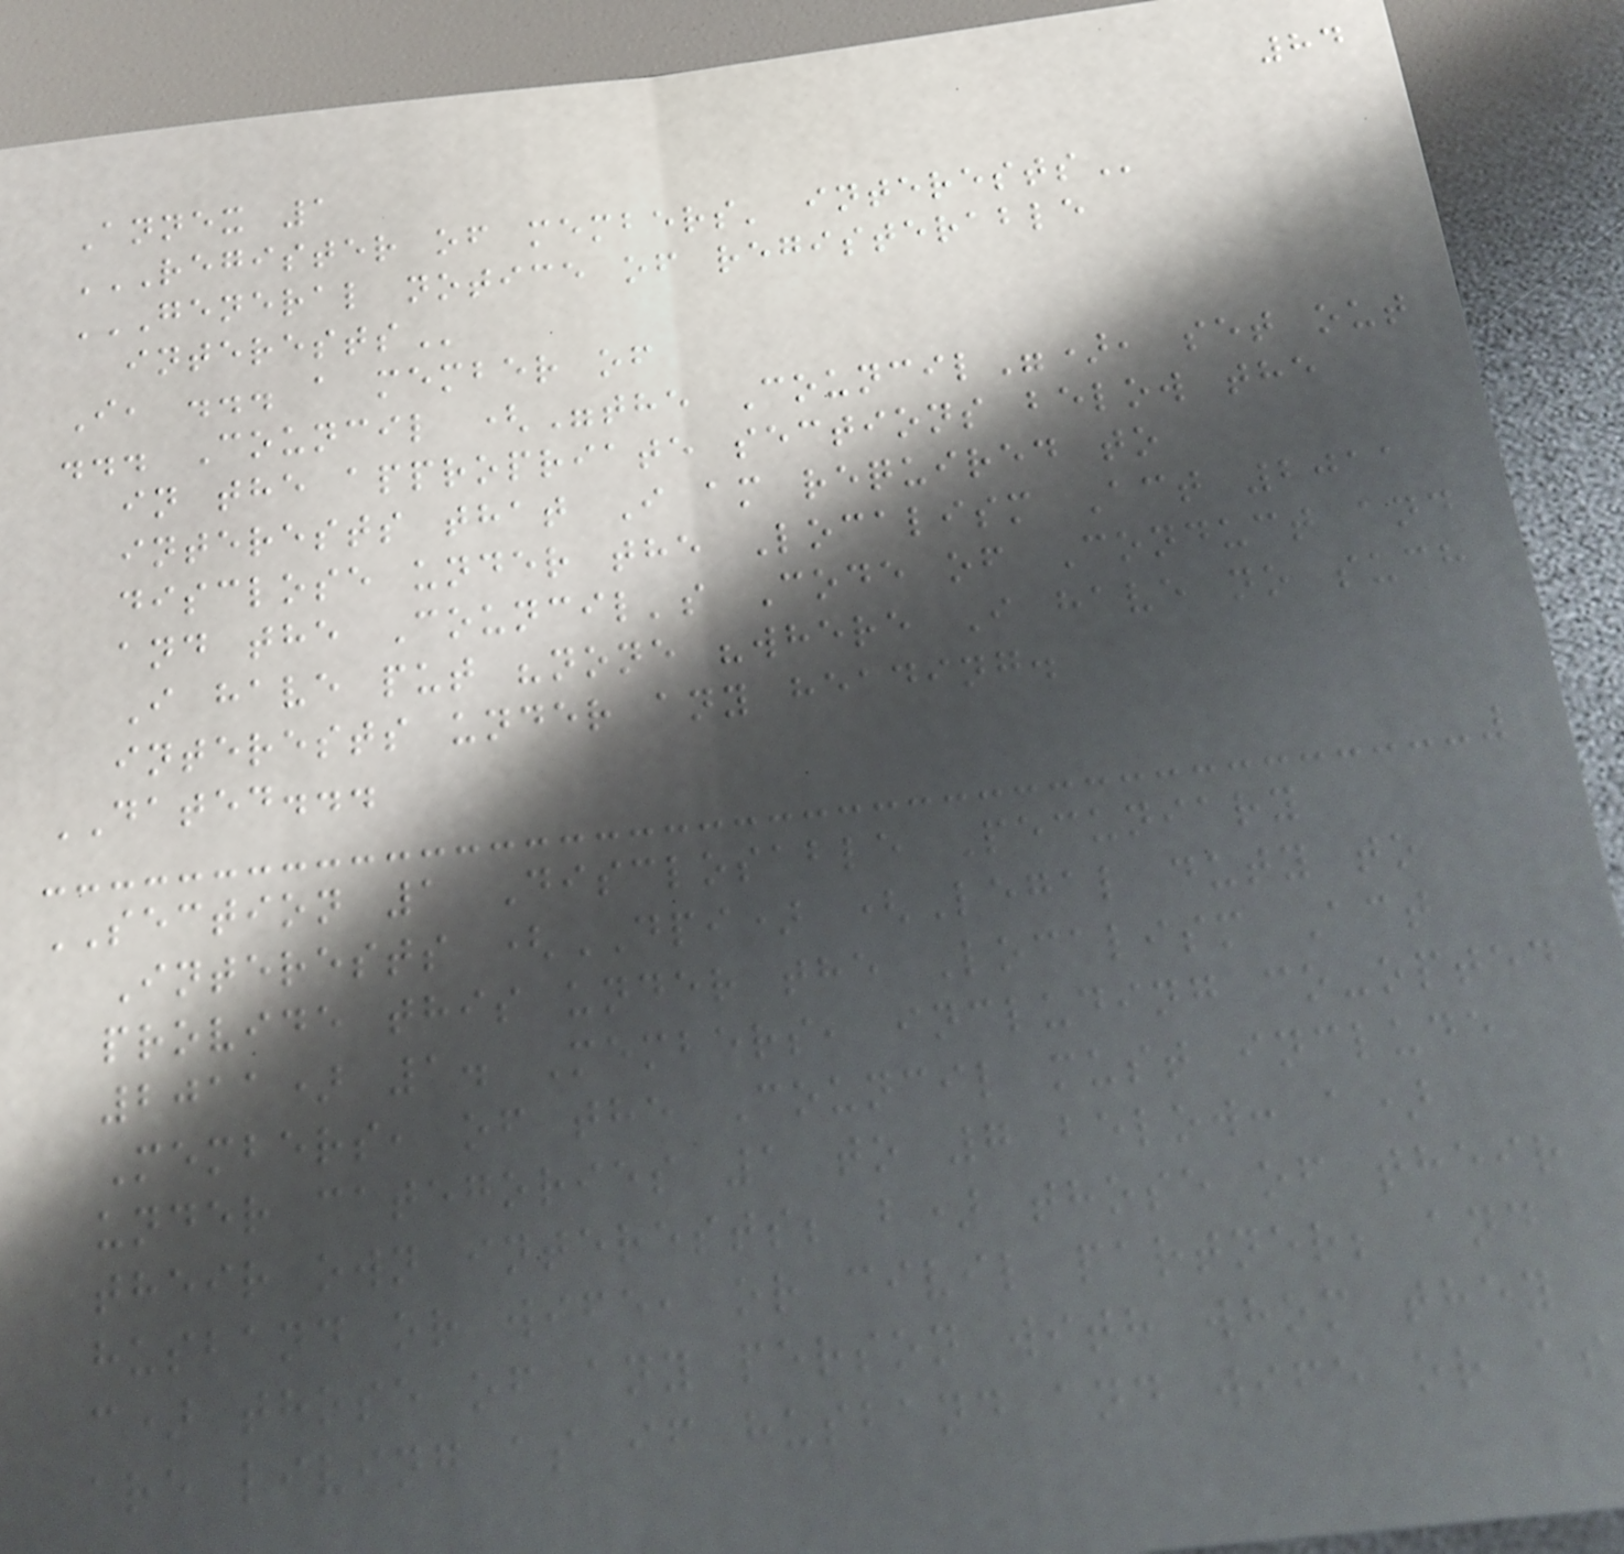84
Annex 1
REGISTER OF MEMBERS' INTERESTS
GENERAL NOTICE OF REGISTERABLE
INTERESTS
I, ... a member of
... Council ("the Council"), set out
in the appropriate sections below the
interests that I am required to
disclose under the Localism Act 2011
and the Council's Code of Conduct and
I have put "none "where I have no such
interests under any heading.
DATED...
SECTION 1 Disclosable Pecuniary
Interests (DPI) (Legal duty to
provide this under the Localism Act
2011) 1. Members, including co-opted
Members, of the Council must include
under categories 1 to 7 below: a)
their own interests; b) those of their
husband or wife, or civil partner; and
c) those of any person with whom they
are living as if husband and wife or as
